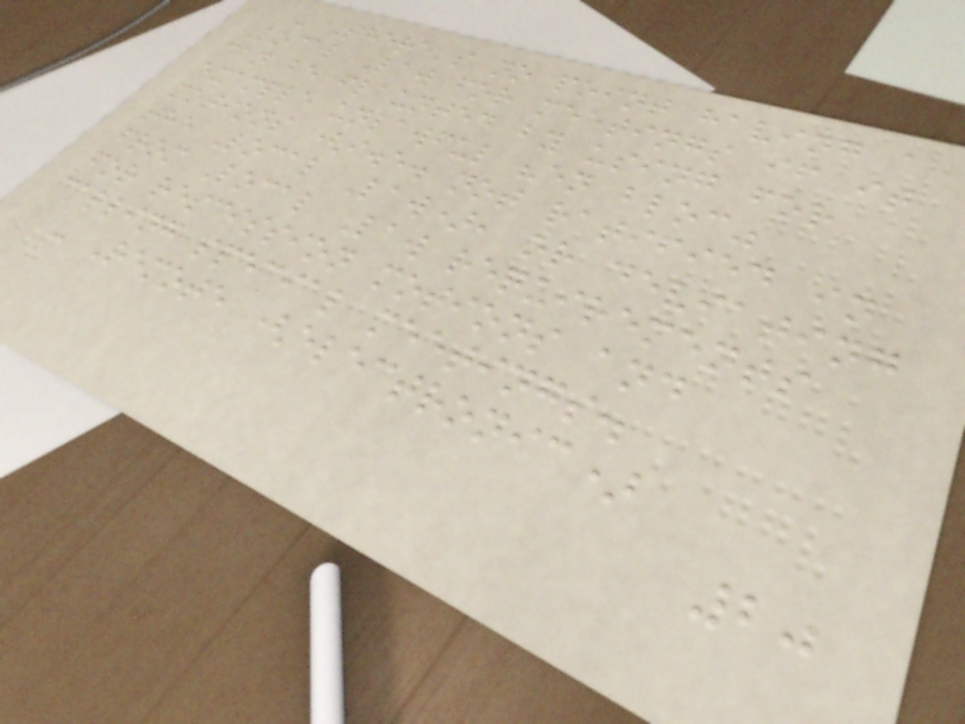- There's no point having a
Local Law for meetings if it
can be flaunted by using for
example unlawful "en bloc"
motions (i.e. not ratified in
the Local Law), or deviating
from Local Law requirements
for rescission motions and
calling special meetings.
- Remote (electronic)
20
